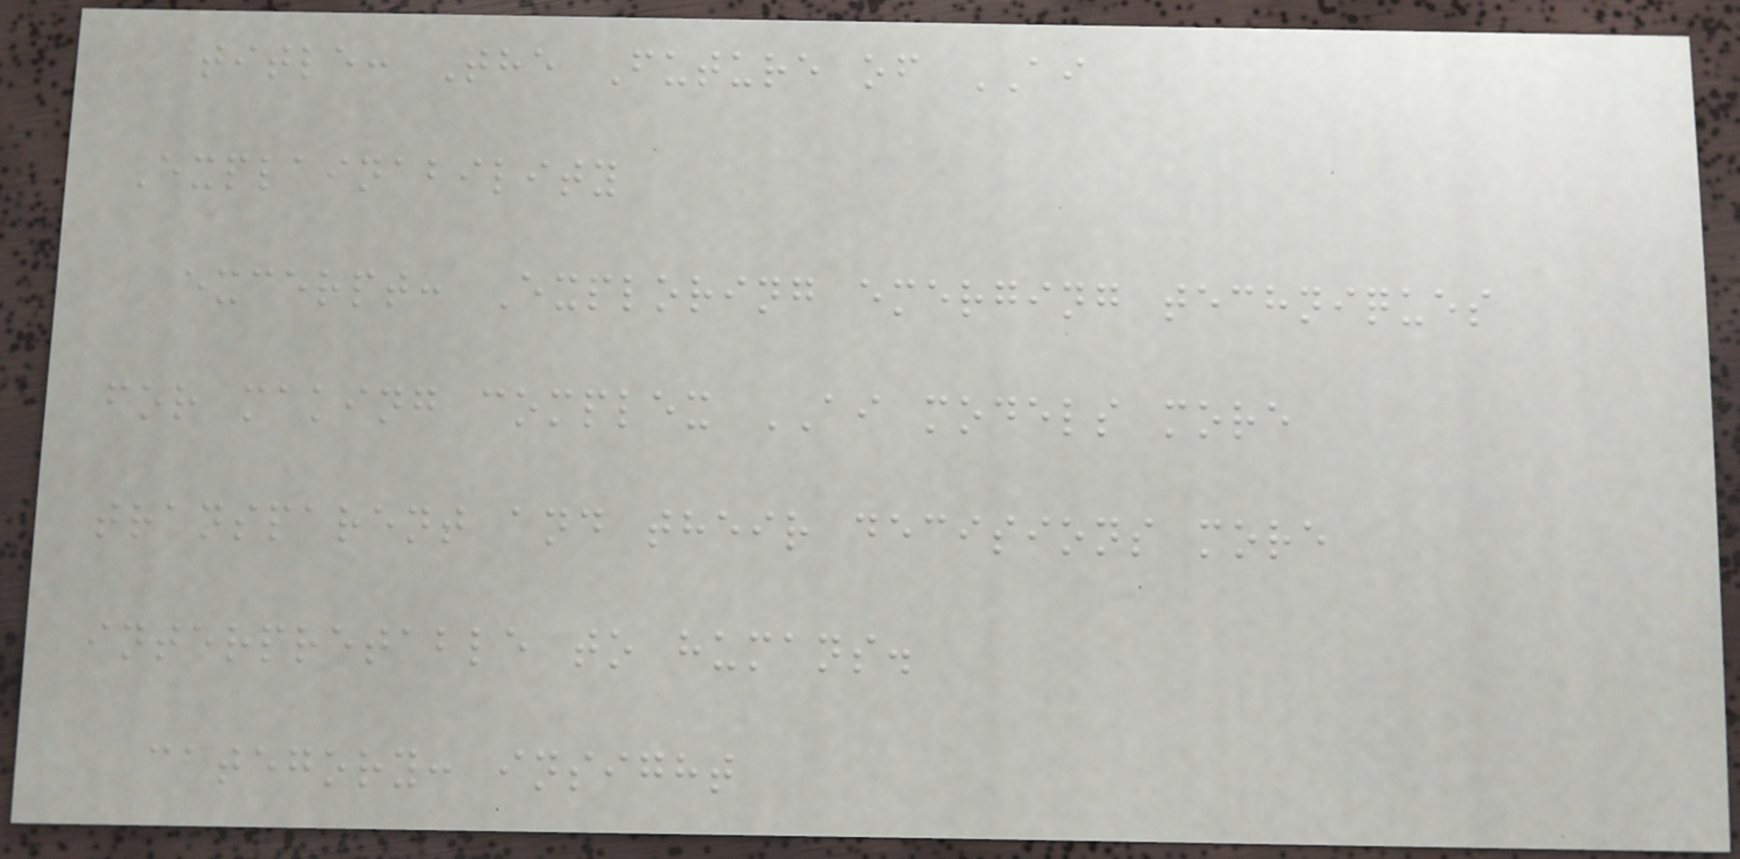title: The Future of AI
Explainability
excerpt: Exploring emerging techniques
for making complex AI models more
transparent and their decisions more
interpretable to humans.
category: insight
